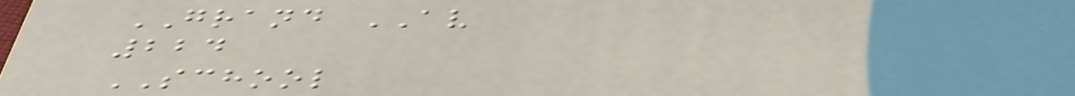GRAND AV
224
SCHOOL
